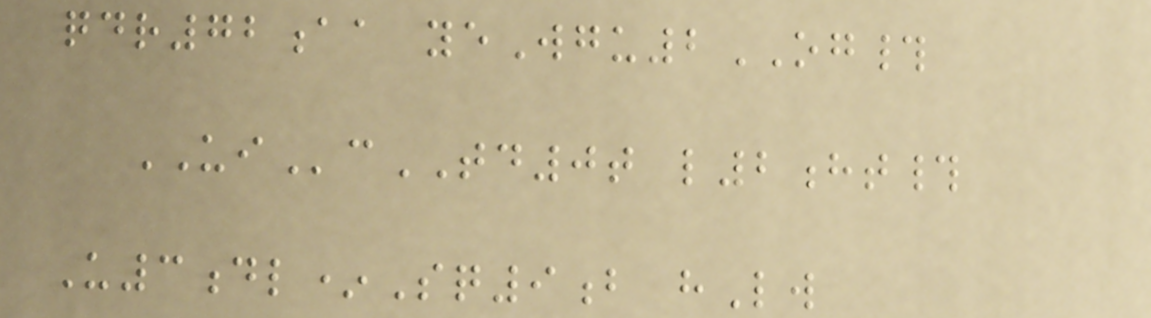qdr72aa yeWgu2OG#
UIcTD0t l2ht#
U3dl*Sq9b hLw
